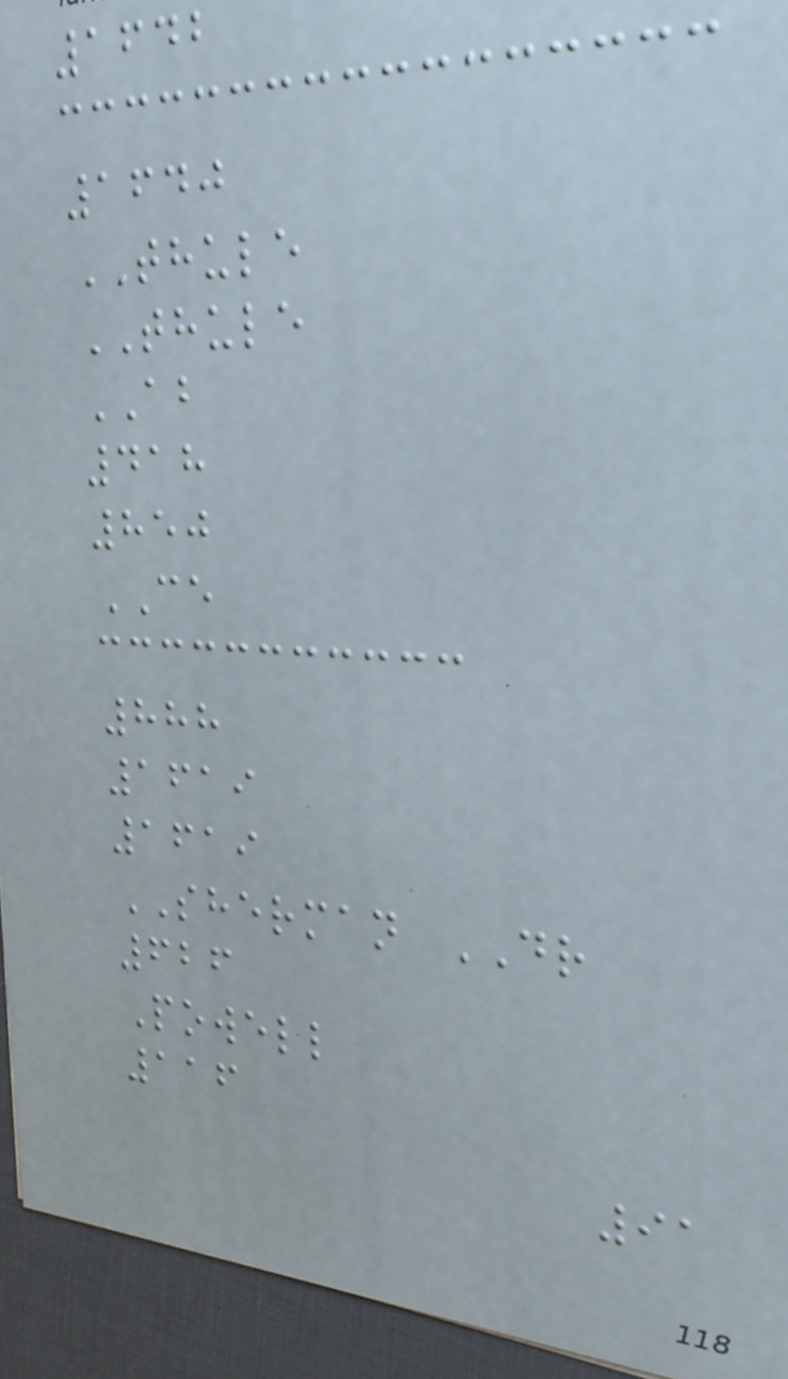1642
1640
THULE
THULE
AB
418
850
CE
888
1619
1619
SHERMAN DR
626
Powell
116
91
